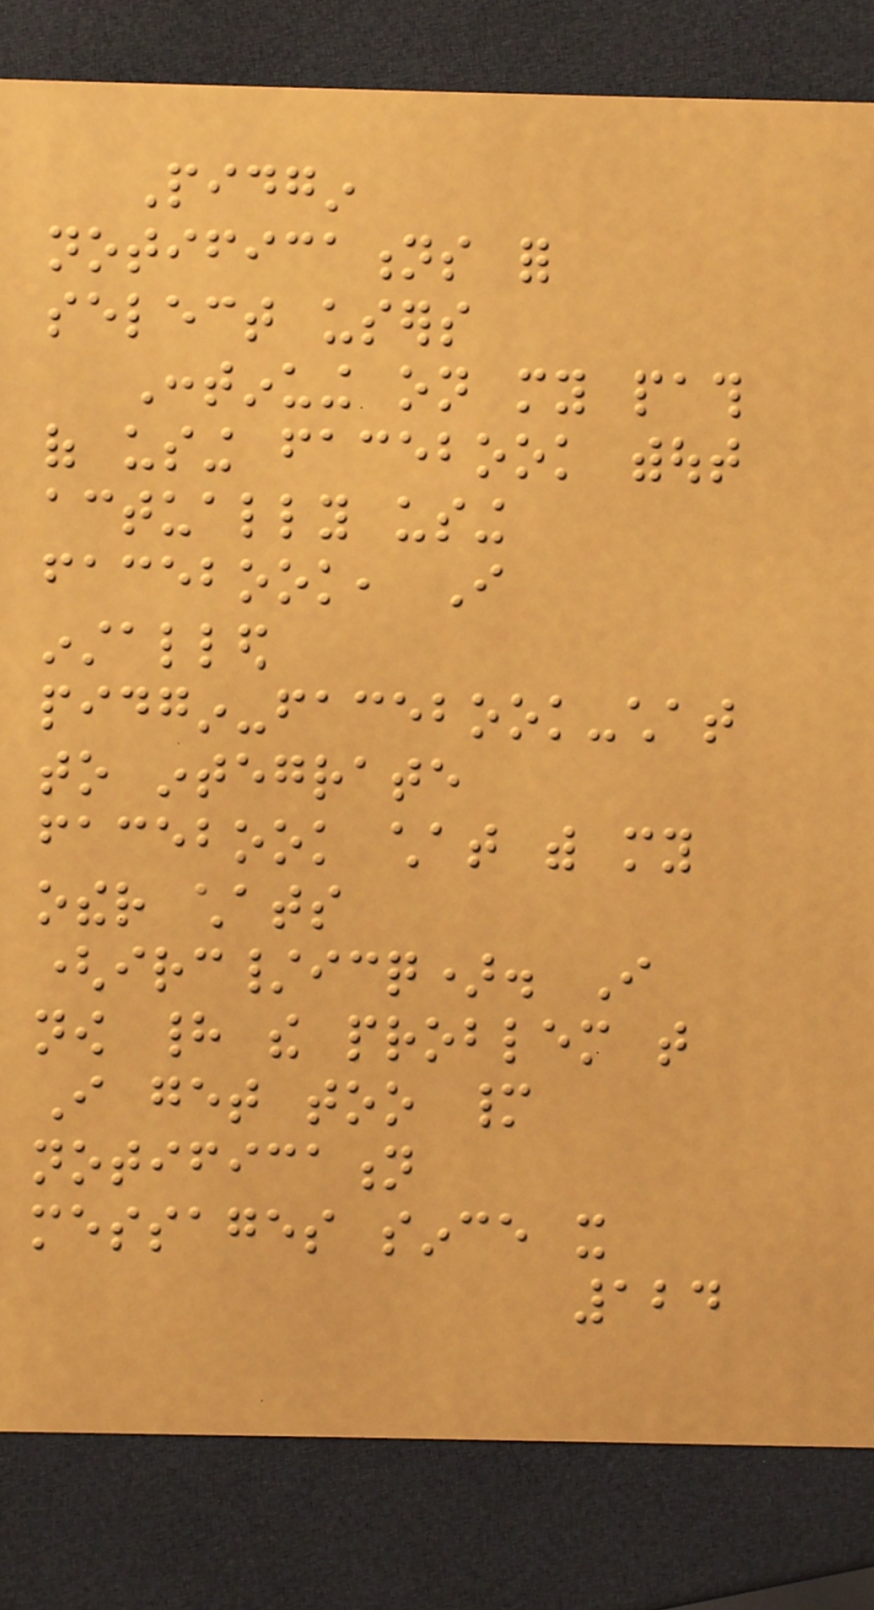Pidgin
notifications for
select users
Continuing on my path
of using facebook without
actually using
facebook, I
installed
pidgin-facebook-chat
to integrate
facebook chat with my
other chats
(irc/icq). I
now had the problem that
I get too many
notification
messages since it
124
